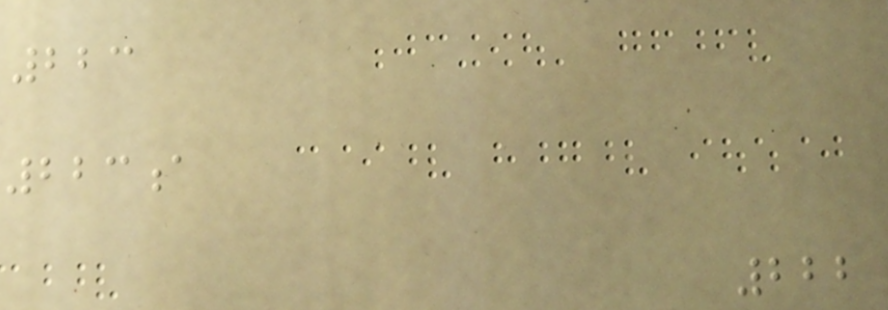223
223a
222
